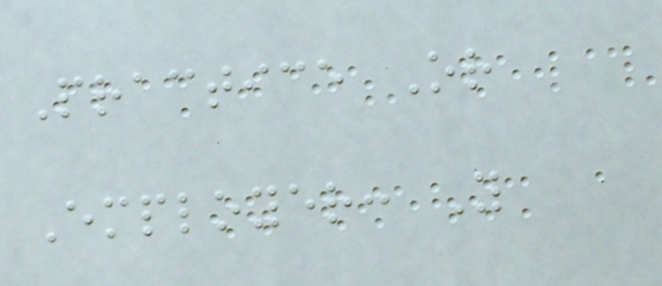Practice Or
Employer: Y
